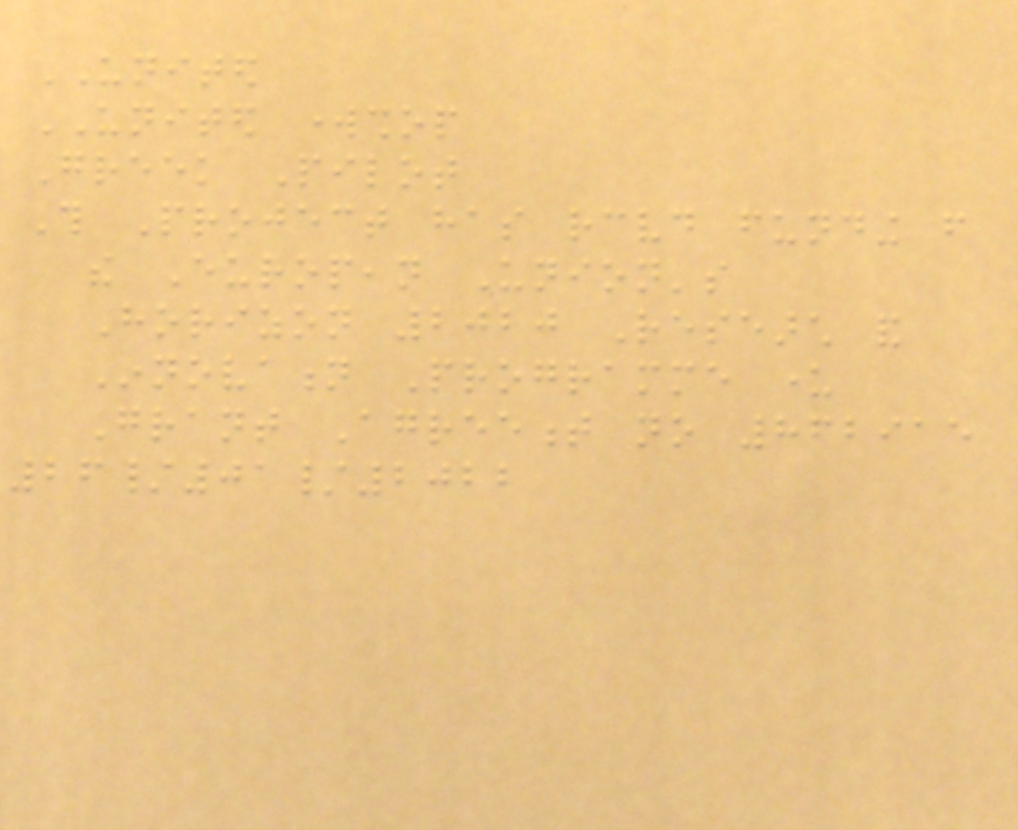UNITED
UNITED workshop
Greek Pilot
This Project has received funding from
the European Union's
Horizon 2020 Research and
Innovation Programme under
Grant Agreement no 862915
26/01/2022
